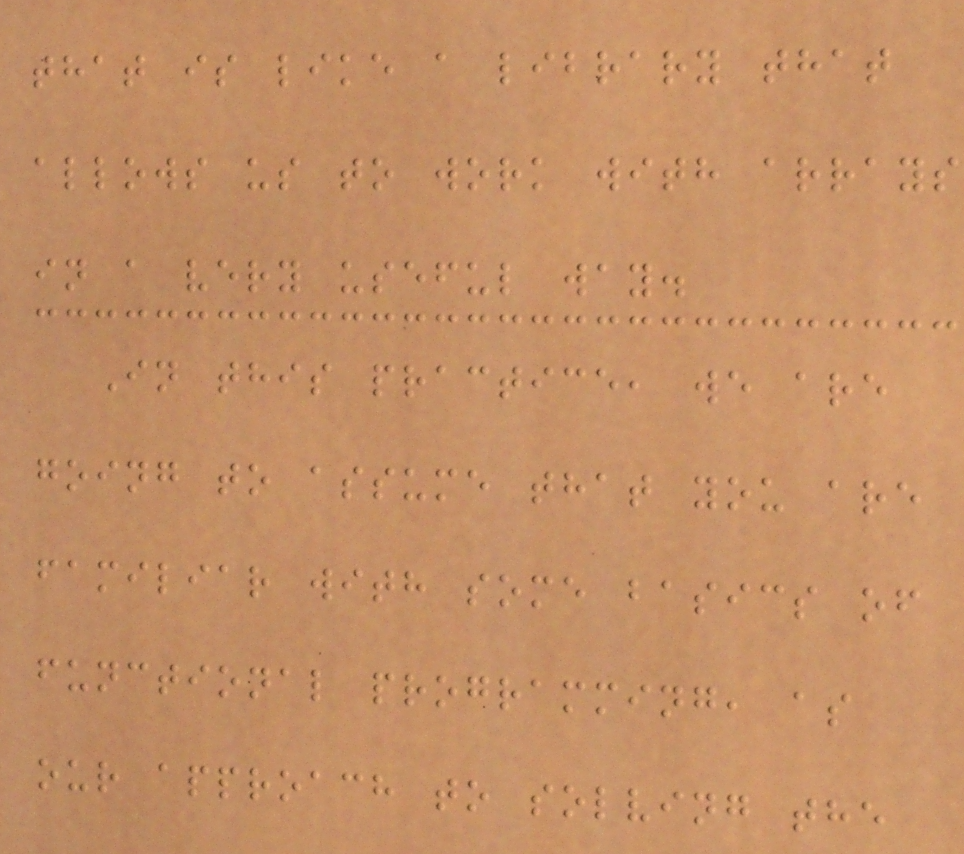that is like a library that
allows us to work with arrays
in a very useful way.
In this practice, we are
going to assume that you are
familiar with some basics of
functional programming, as
our approach to solving the
